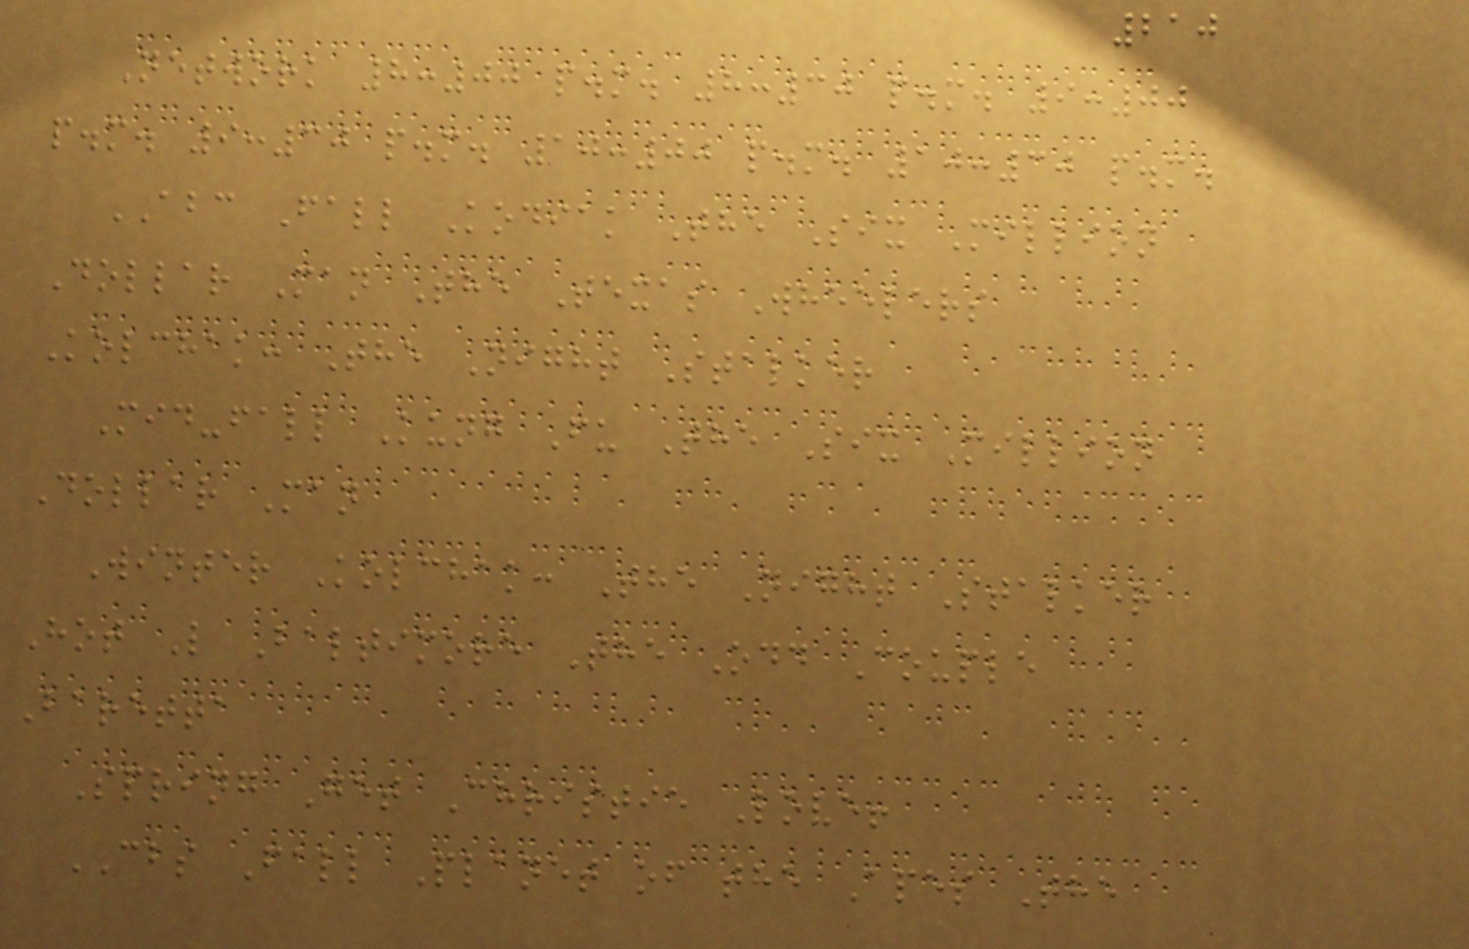210
Network 8:00 p.m. 8:30 p.m. 9:00
p.m. 9:30 p.m. 10:00 p.m. 10:30 p.m.
ABC Fall Kodiak The Six Million
Dollar Man The Texas Wheelers
Kolchak: The Night Stalker
Mid-fall Kung Fu The Six Million
Dollar Man
Winter Kolchak: The Night Stalker
Hot L Baltimore The Odd Couple
Baretta
Spring Get Christie Love!
CBS Fall Planet of the Apes The
